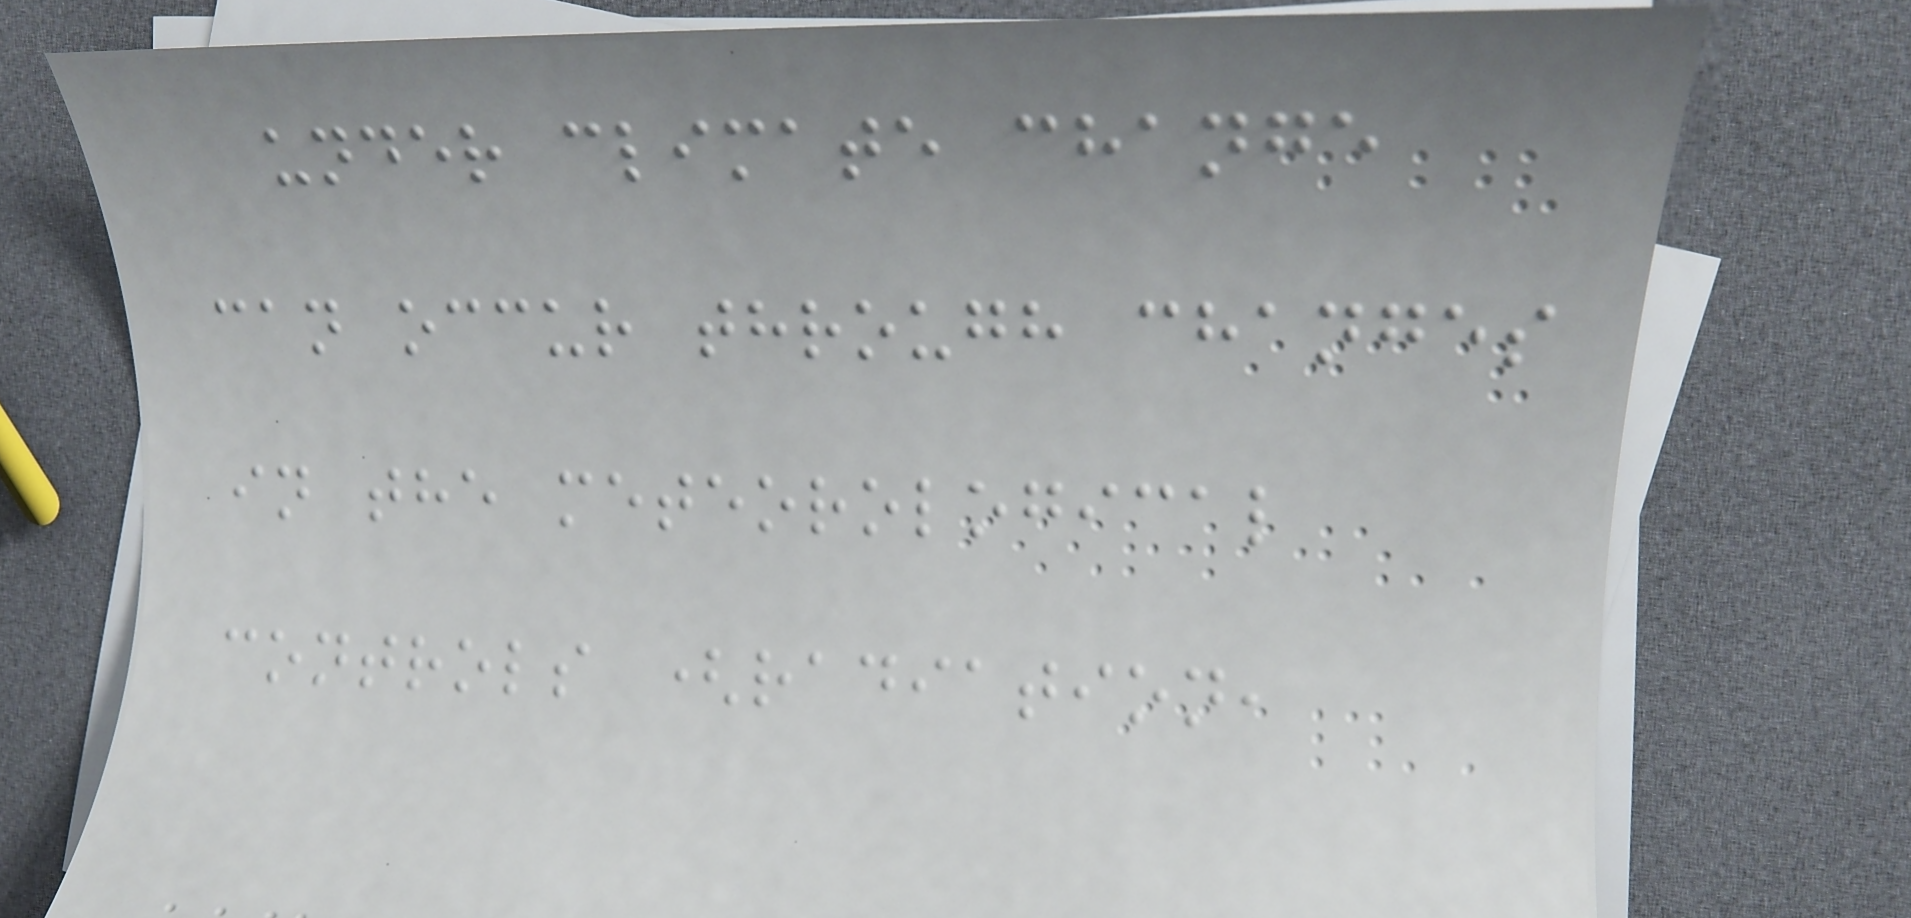under climate change
can occur through changes
in the meteorological
controls (radiation,
